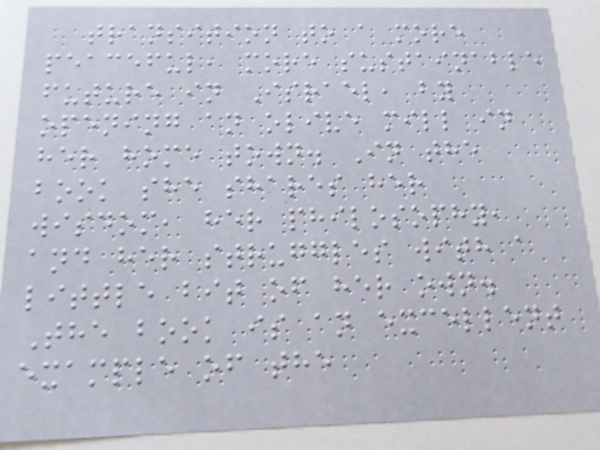transition to a more
peaceful, more sustainable
future in Israel, by
opening an olive mill in
her home town. In the
book she shares her
wisdom, her philosophy,
and her struggles with a
little bit of her own.
The book is an excellent
example of the
